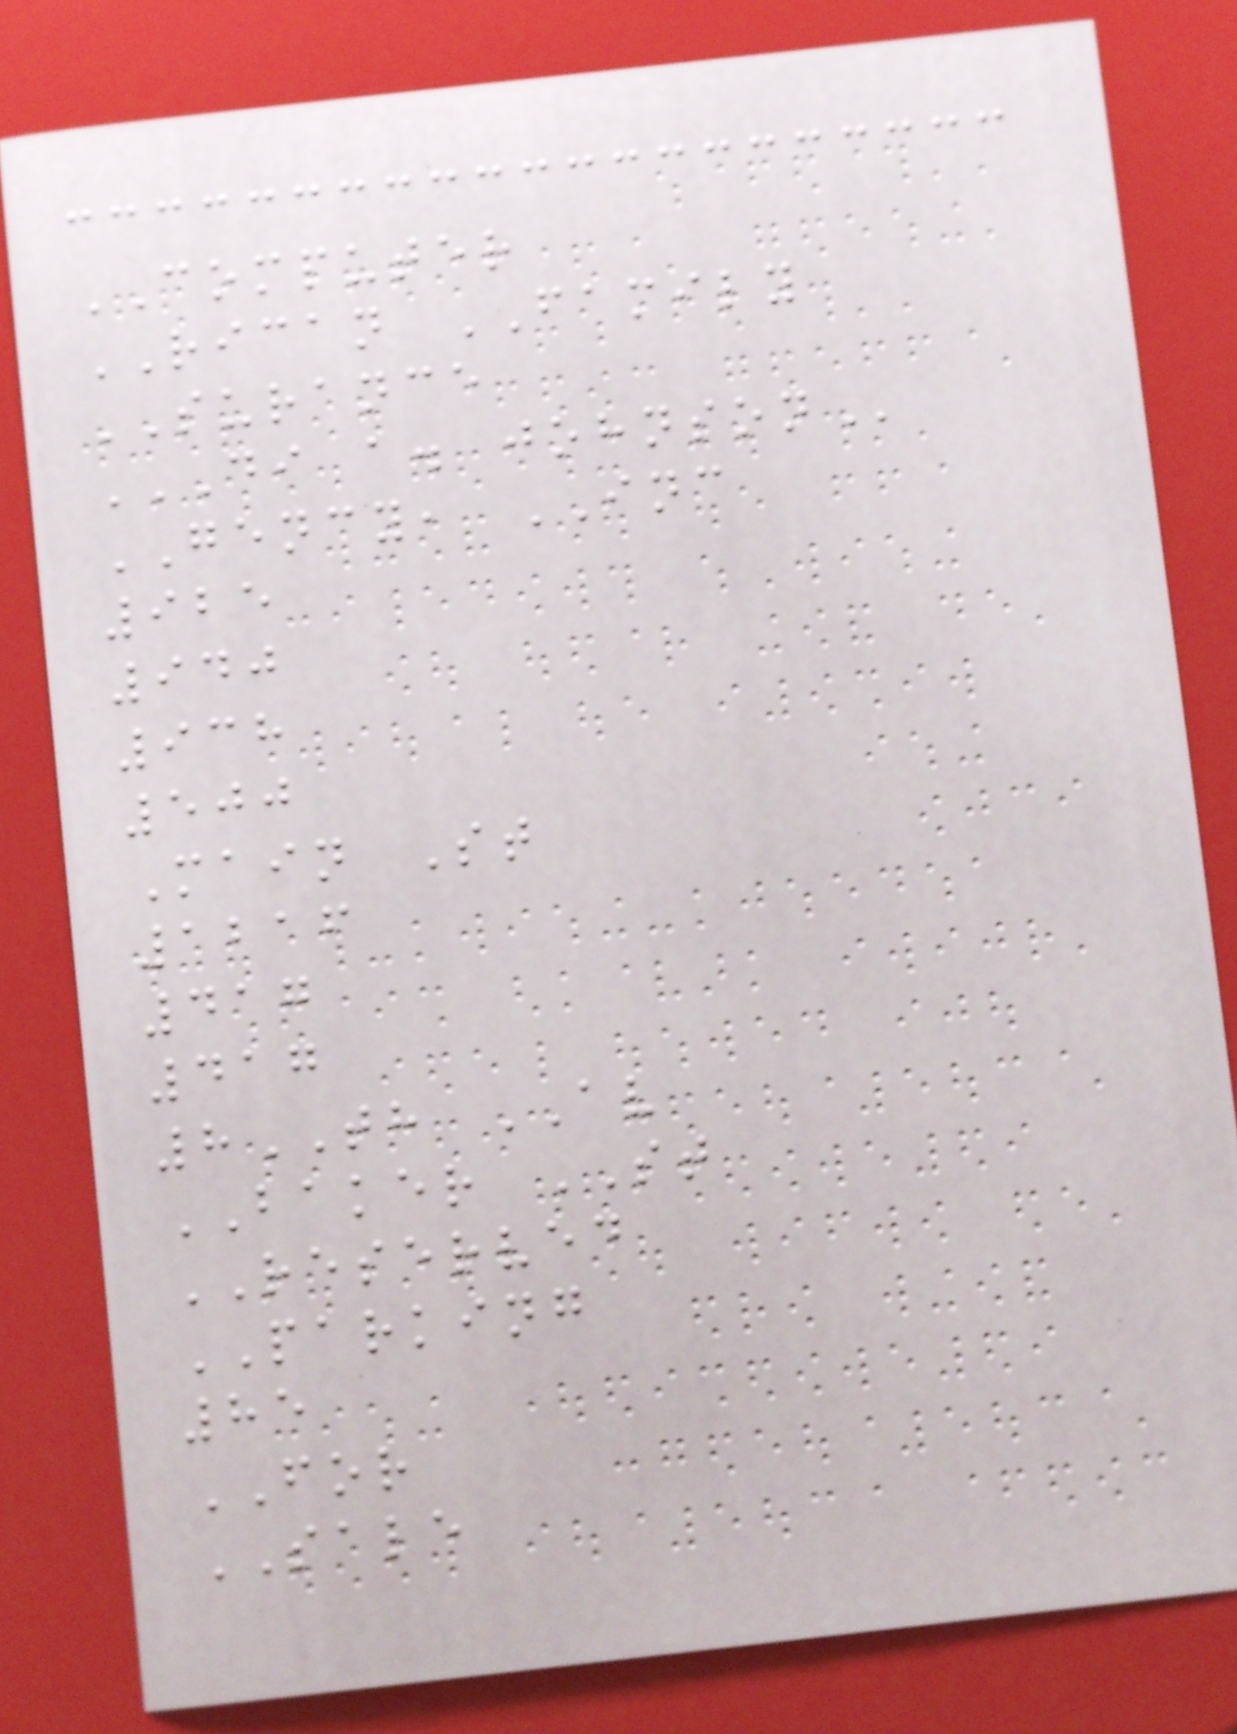COMPUTER
RICAN FAMILY
SURANCE
DI A. JOHNSON
GENCY, INC
925
940
938
500
Main St
1216
417
417
8TH AV
BAKER ST
RESERVED
PARKING
85
FOR
SALE
